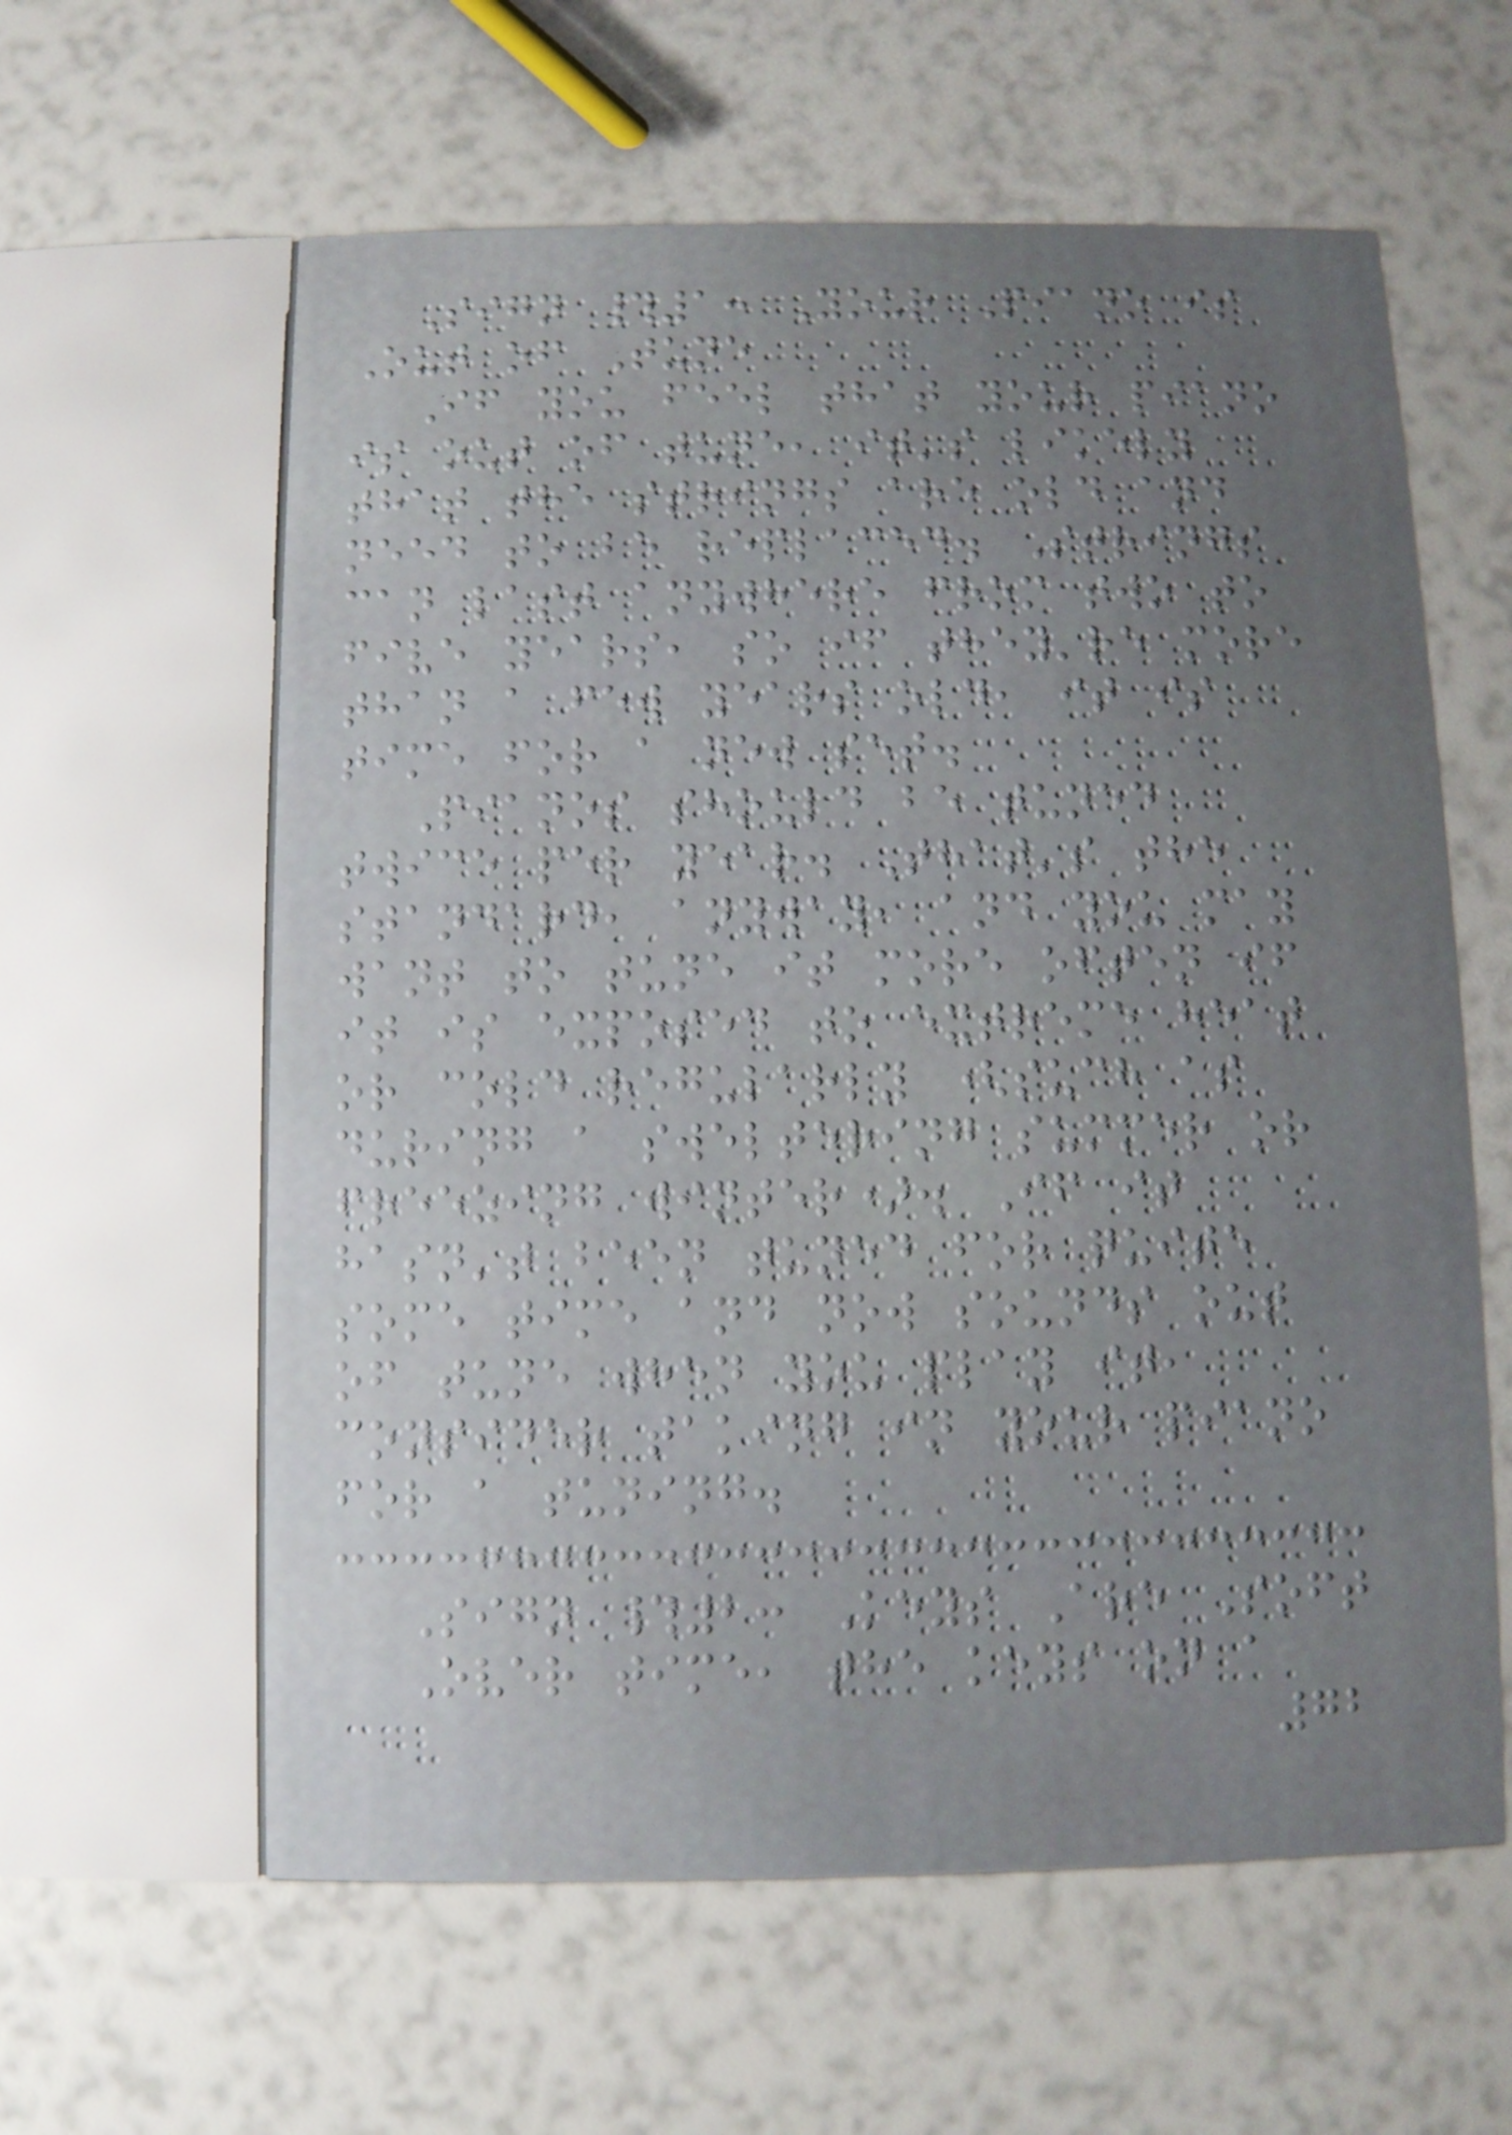Sign #1: Your Piano is
Out of Tune
If you feel that your piano
is out of tune, it's likely
that the strings are old and
need to be replaced. Strings
can last anywhere from two to
five years, so if they're more
than a few years old, it is
time for a new set.
Pianos should be tuned
twice per year. That's the
standard, anyway, and you may
want to tune it more often if
it is exposed to extreme heat
or cold regularly (such as
during a sweltering summer or
freezing winter). If it
hasn't been tuned for quite
some time and now sounds out
of tune when you play it,
consider taking in your piano
for a tuning.
Sign #2: Keys Are Soft
Over time, the keys on a
72
